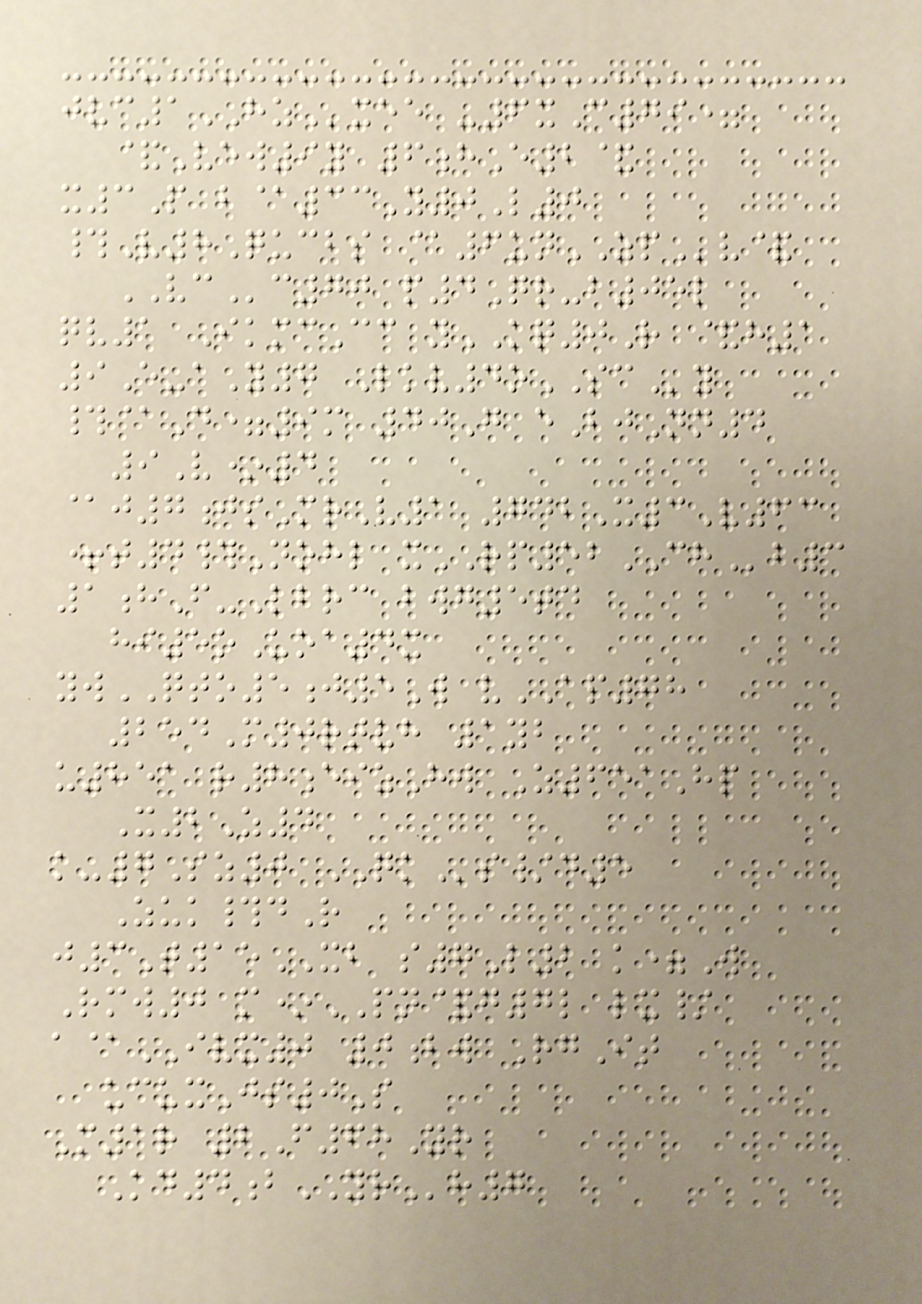jvc1HZxee -6xC79=
&Vew9y 6hE2&
x3P b@33Y0L0
#V8Qucbs @6unZPv&
VCc70 p4Qr-b05l
qv1 IkmcCc yKQ0R &h1
9E-aY7 Lkv4oSCy
#@D=9m 40G eBjNn4
9V*4
@j7jsMrV1 742X3V63
+t4#Nohl xRP52CHb3
1hF-Lbrc bwg5td
hi5oUoa4x
ywQTO5j5W vAP78
254M0rtvh 1yb
u851 r8eizHw Z651Hp
X2Z4
k-7Sz0 QKs/d5
Zuk#dR
j3T15XB s7L2 k=W
Rmw0 m*PN&g7l lx/
a@IVX0 0bw RgIt
ucuxJs0S
M1r 2F68Yr
Kd4bYRh7
